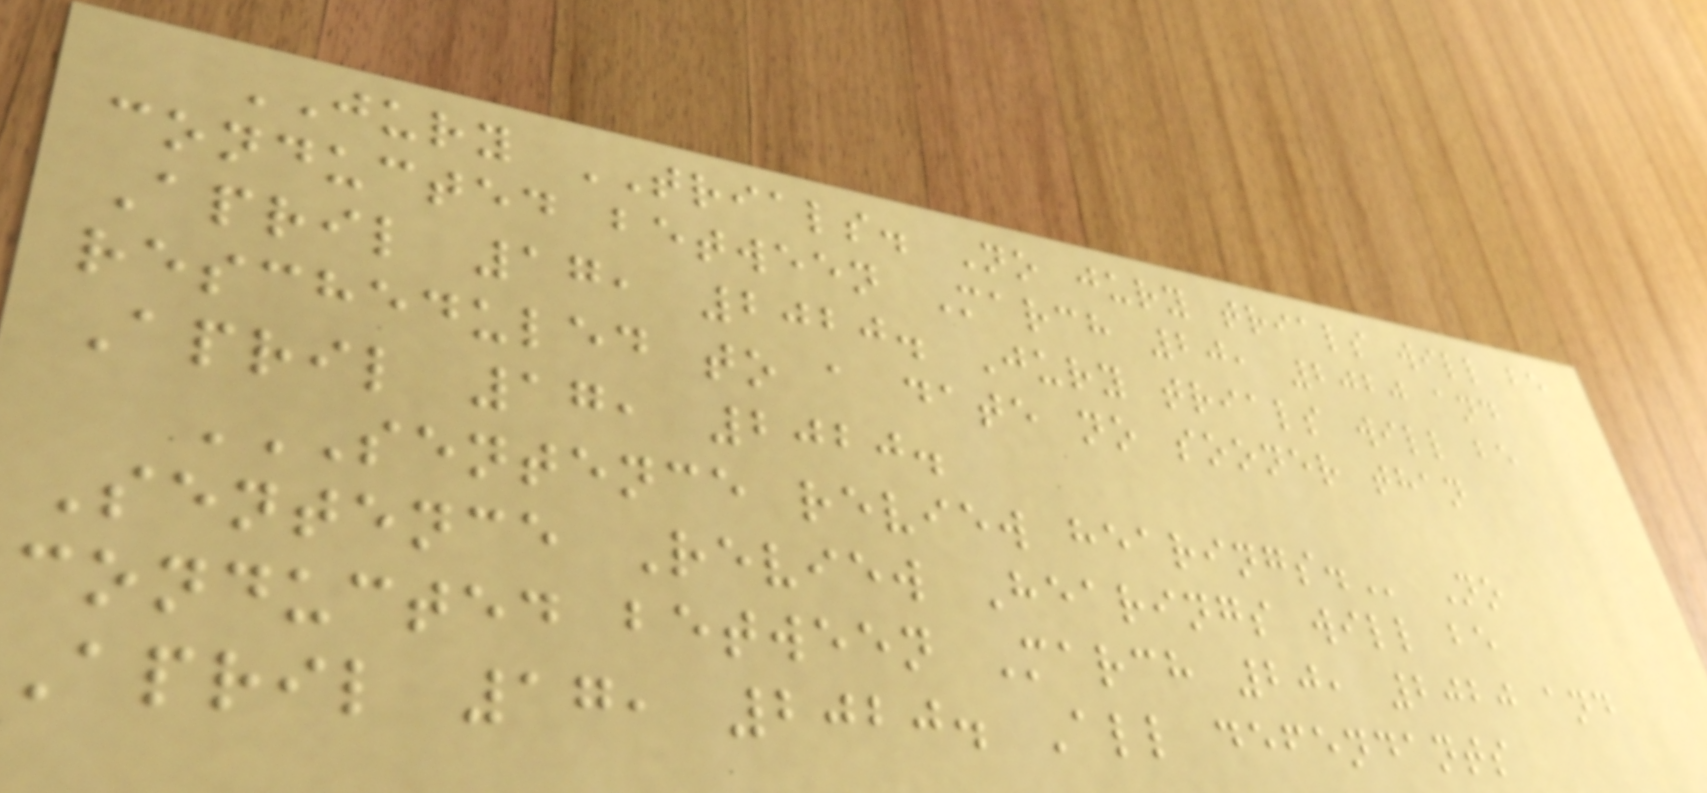JURY TRIALS. No jury trials will be
conducted between March 20, 2020 and
April 17, 2020. Jury trials will be
rescheduled to a date no sooner than
April 17, 2020.
SENTENCE REVIEW HEARINGS. No
Sentence Review Hearings will be
conducted between March 20, 2020 and
April 17, 2020. All defendants
